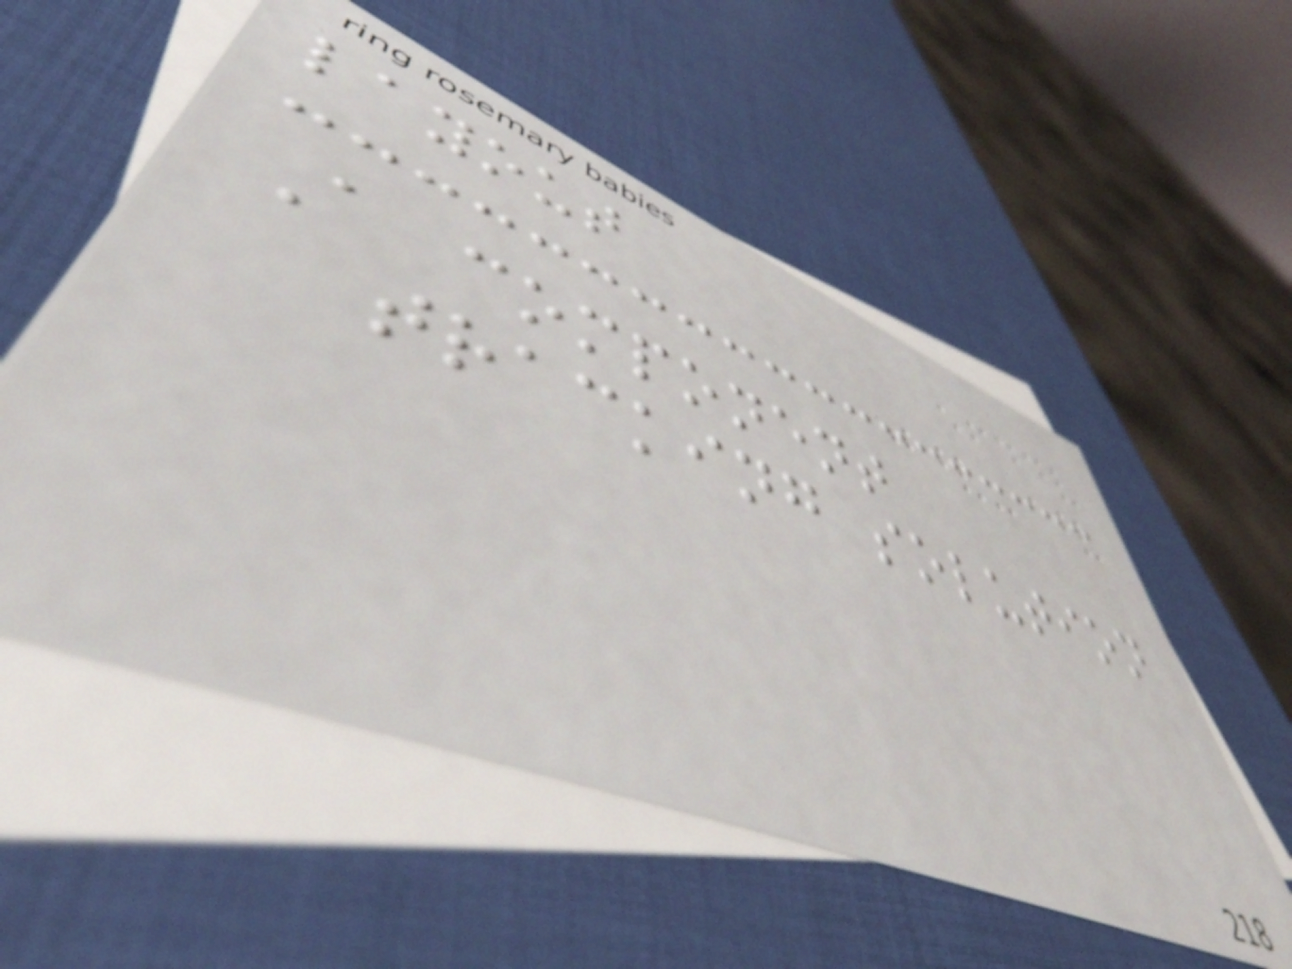layout
A component
tracking solution
